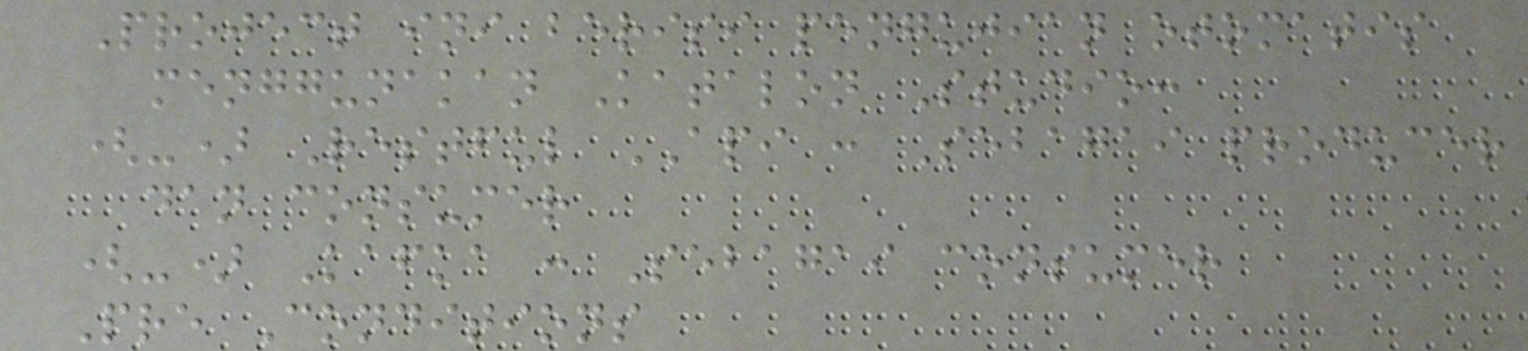Project ini berisi pengujian otomatis
menggunakan Katalon Studio:
(-) Restful API : Sebagai producer
dan consumer
(-) Kafka : Sebagai consumer
Pre Conditions
